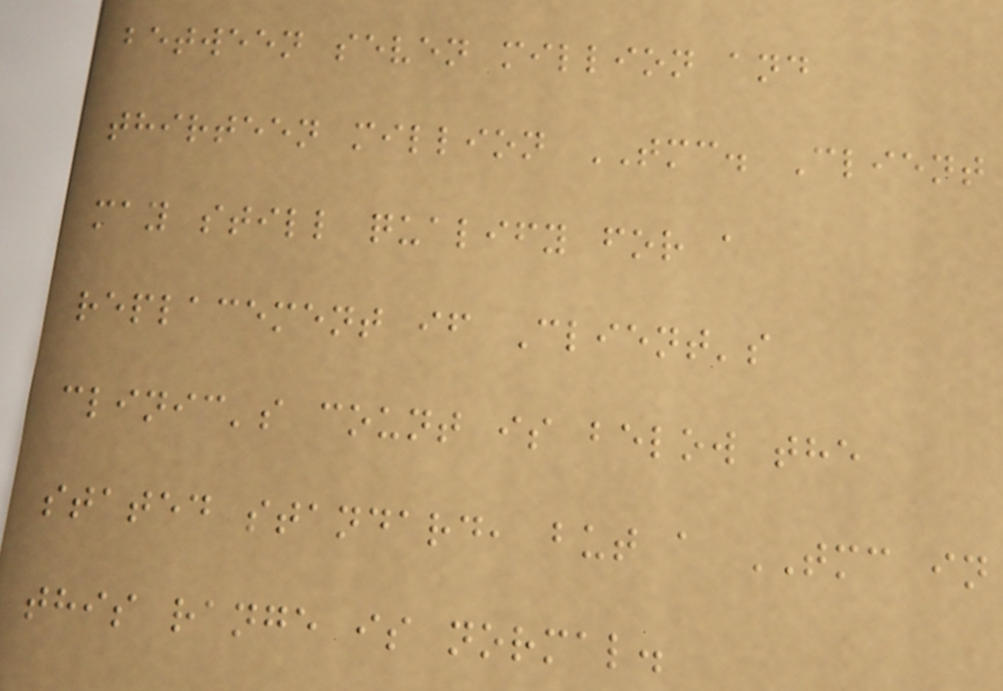between seven million and
thirteen million TMC. Client
may still qualify for a
replacement if Client's
clinic's count is below the
stated standard, but a TMC in
this range is normal.
